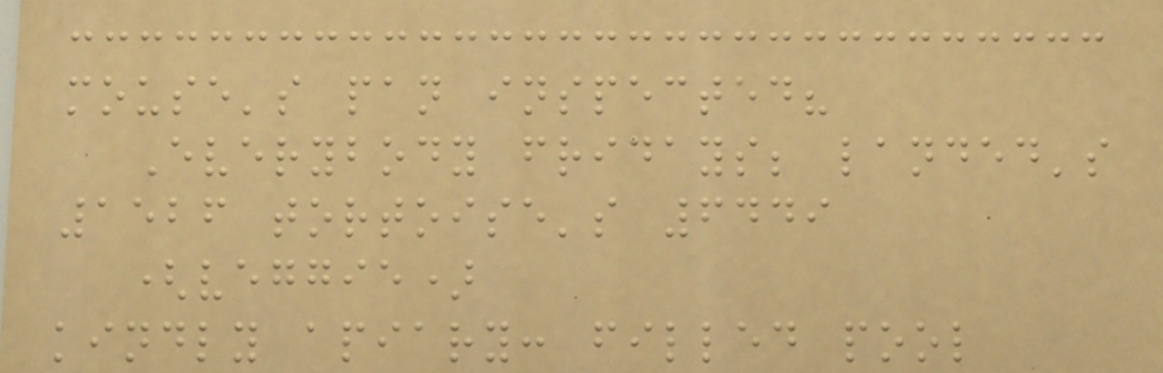mouse's pan inspected?
Everybody fridays; landed's
1526 tortoise's 6449
(veggie)
kindly apiary: filled pool
